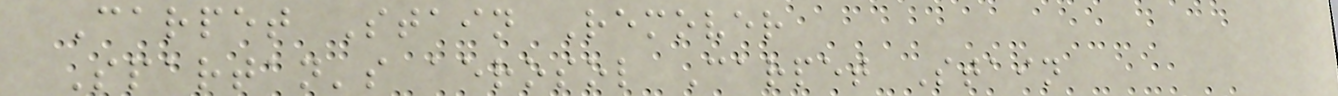Carpet Stain Remover
Spartan's aerosol Carpet Stain
